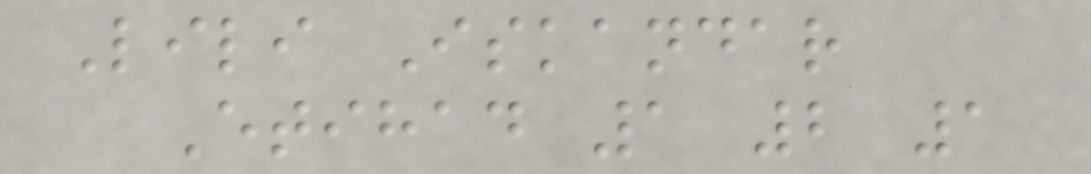Lili Iskandar
Etihad 1 2 1
